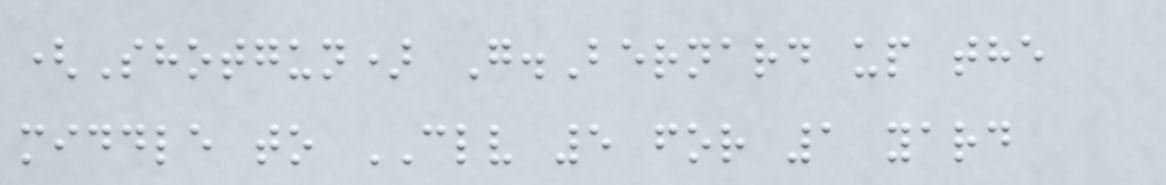(Shotgun) G.Bernard up the
middle to CLV 5 for 1 yard
